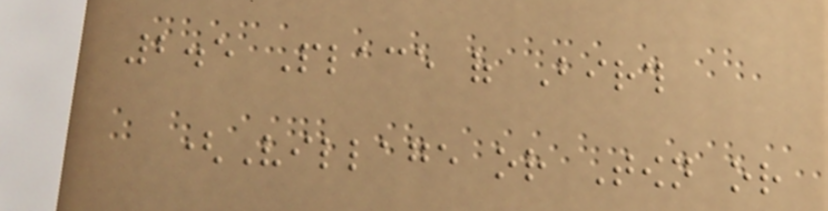2.5 Place of Birth
(Village or Town or
